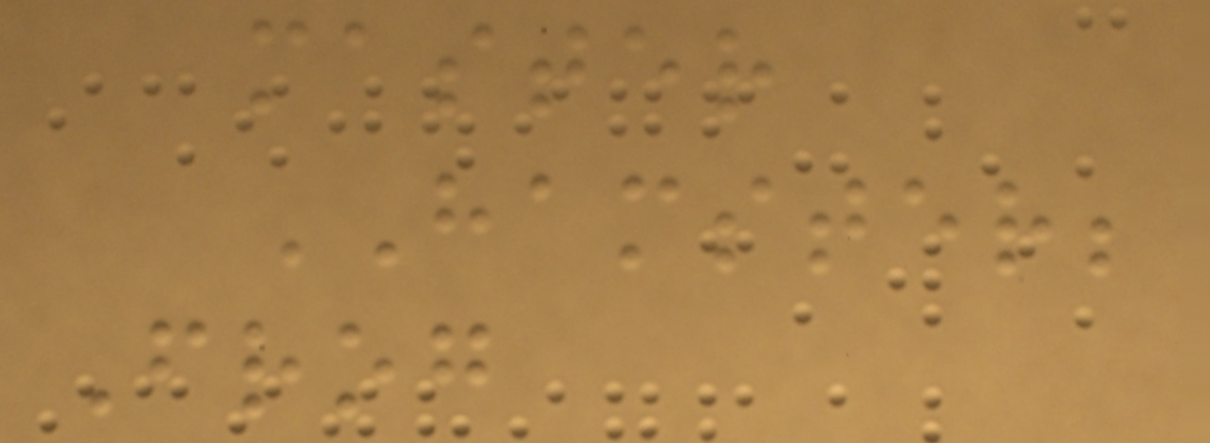master
HAMSTER;
Frog
